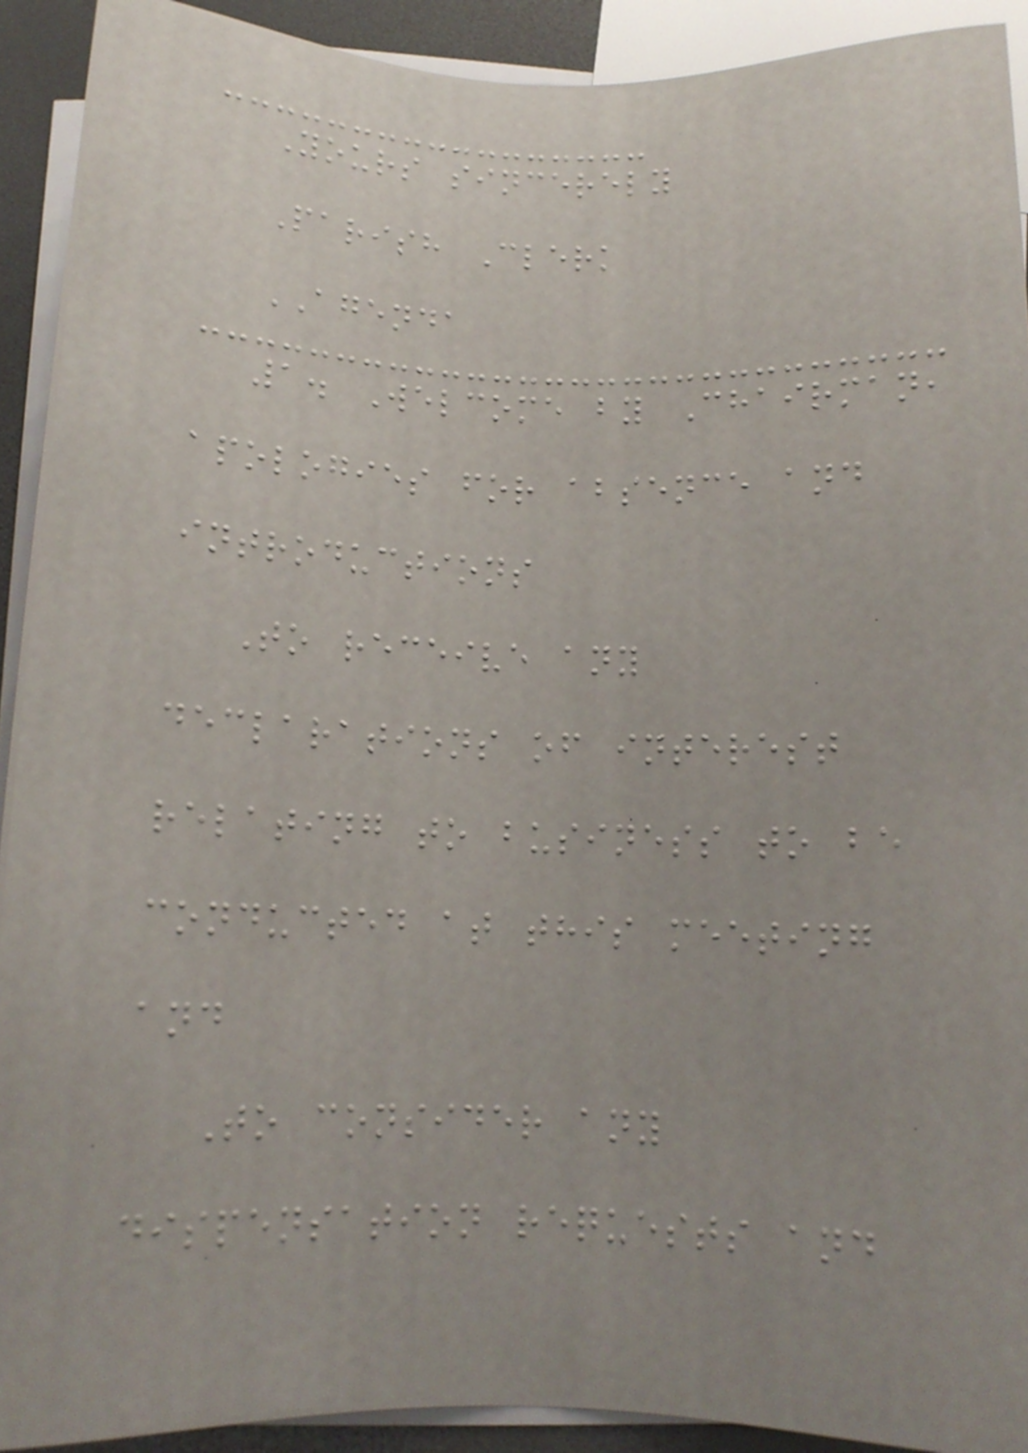Yours sincerely
Parish Clerk
AGENDA
1. Welcome by Chairman,
apologies for absence and
introductions
To receive any
declarations of interest
relating to business to be
conducted at this meeting
and
To consider any
dispensation requests and
